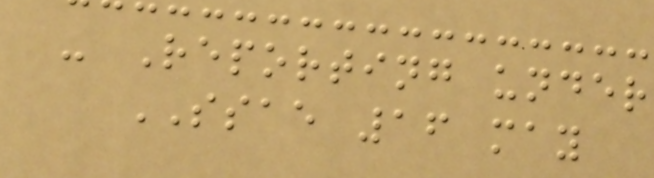- Reporting under
SSAE 16 may
